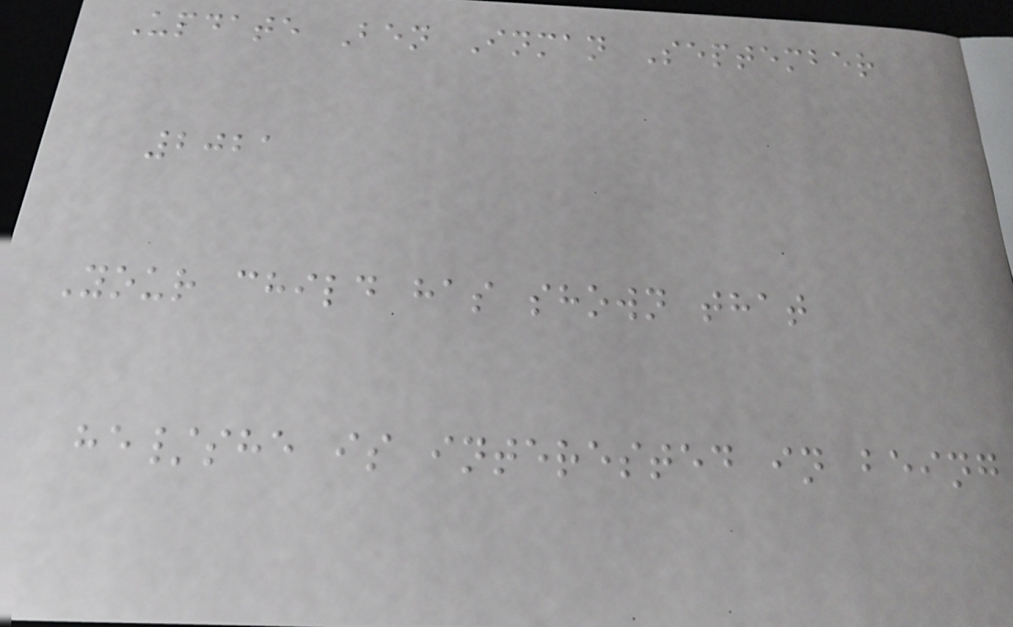Update Ben Inman September
2021
Your child has shown that
he/she is interested in being
